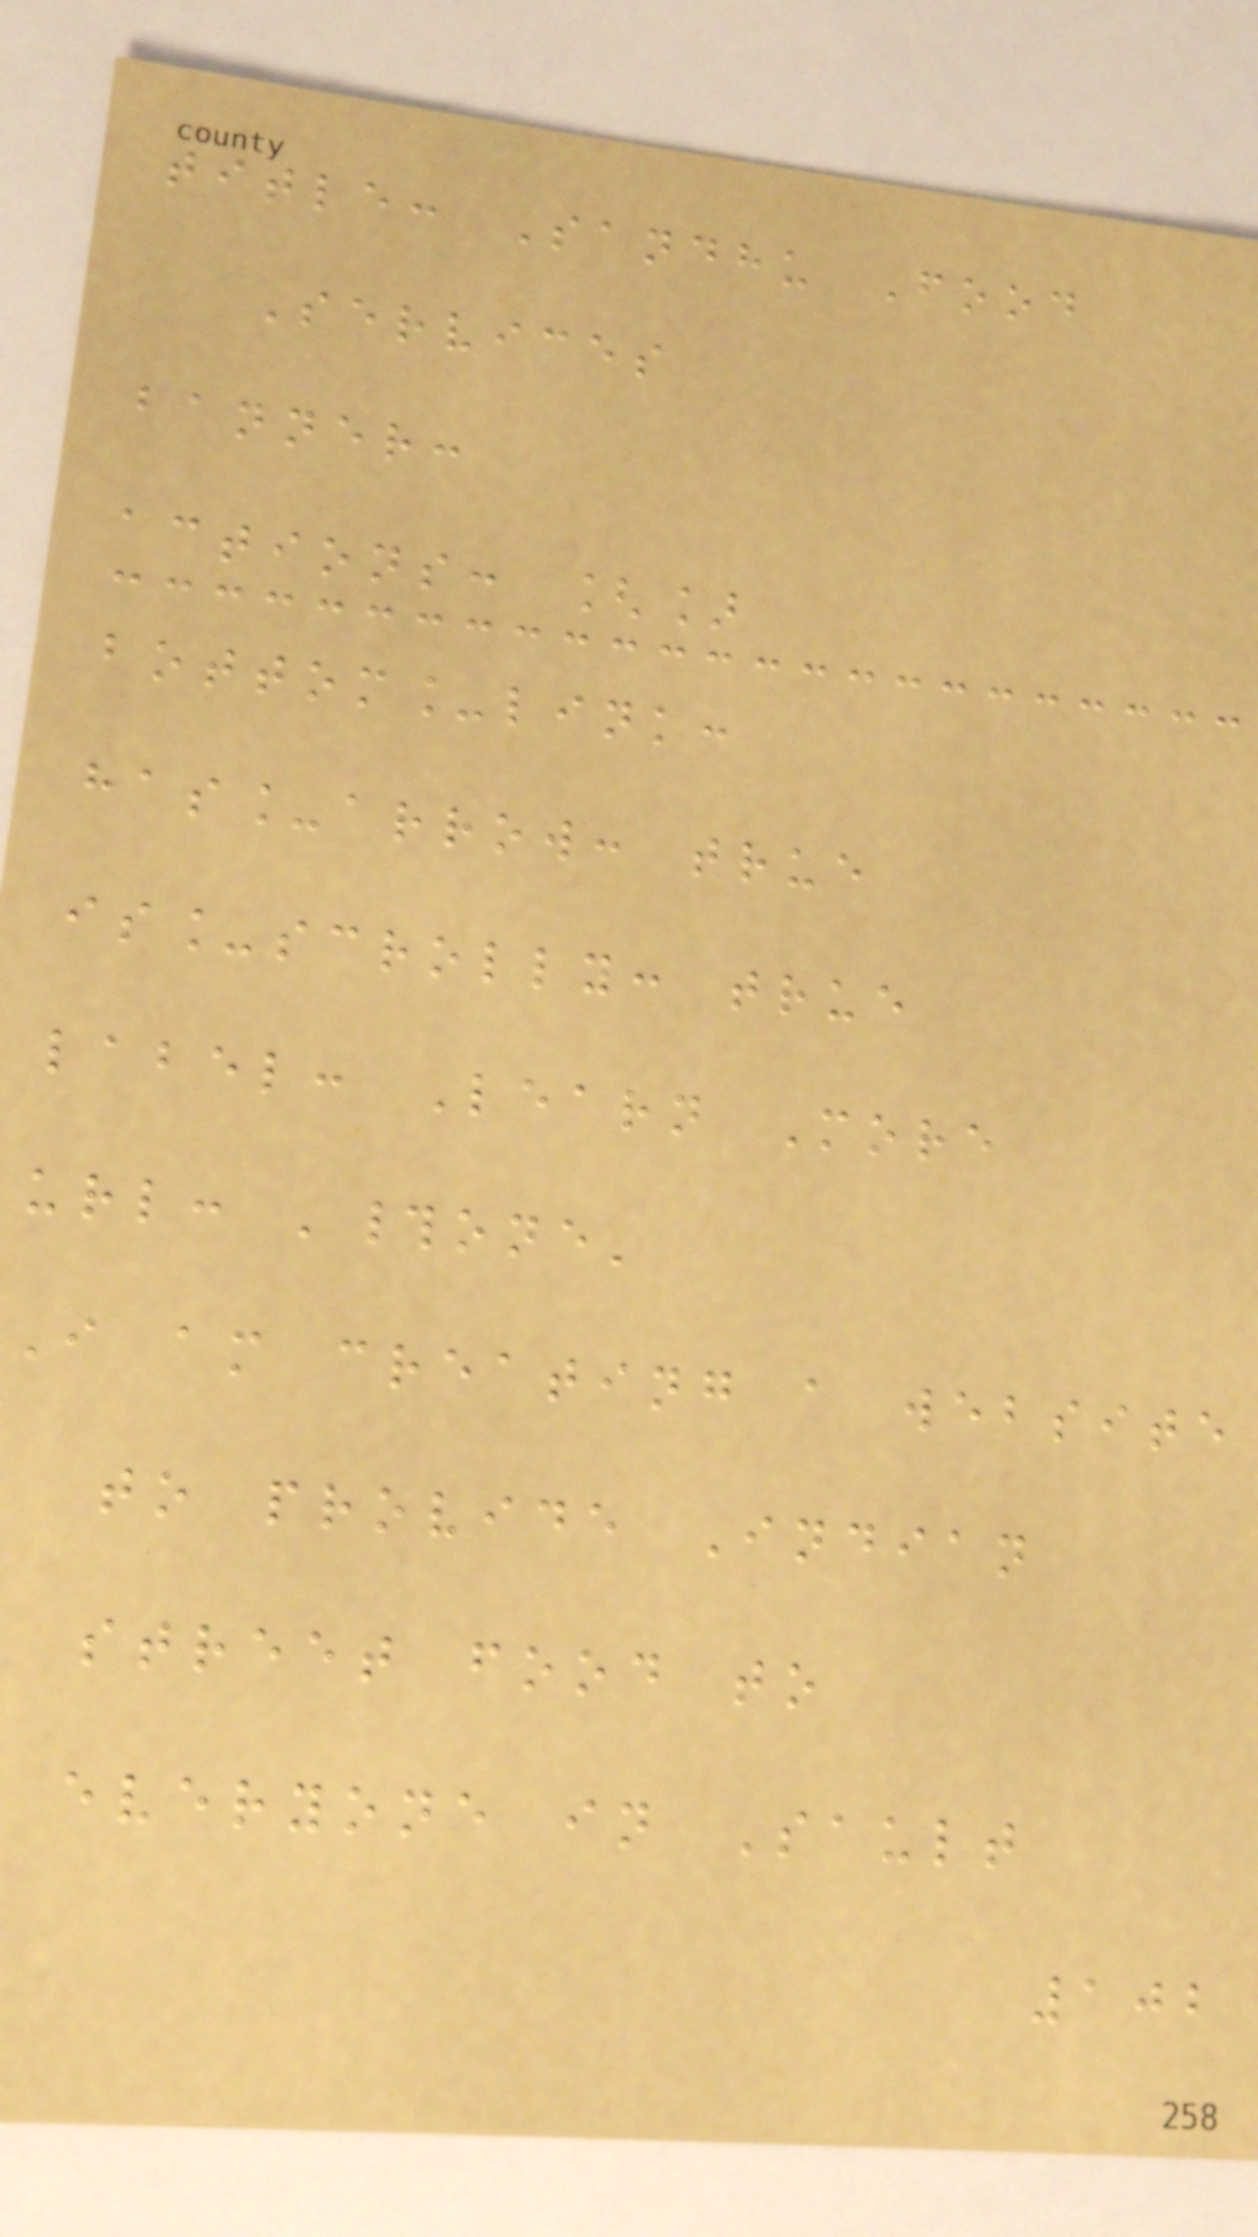title: Sandhu Food
Services
banner:
actions: []
bottom_link:
has_arrow: true
is_scrolly: true
label: Learn More
url: '#one'
I am creating a website
to provide Indian
street food to
everyone in Sault
102
